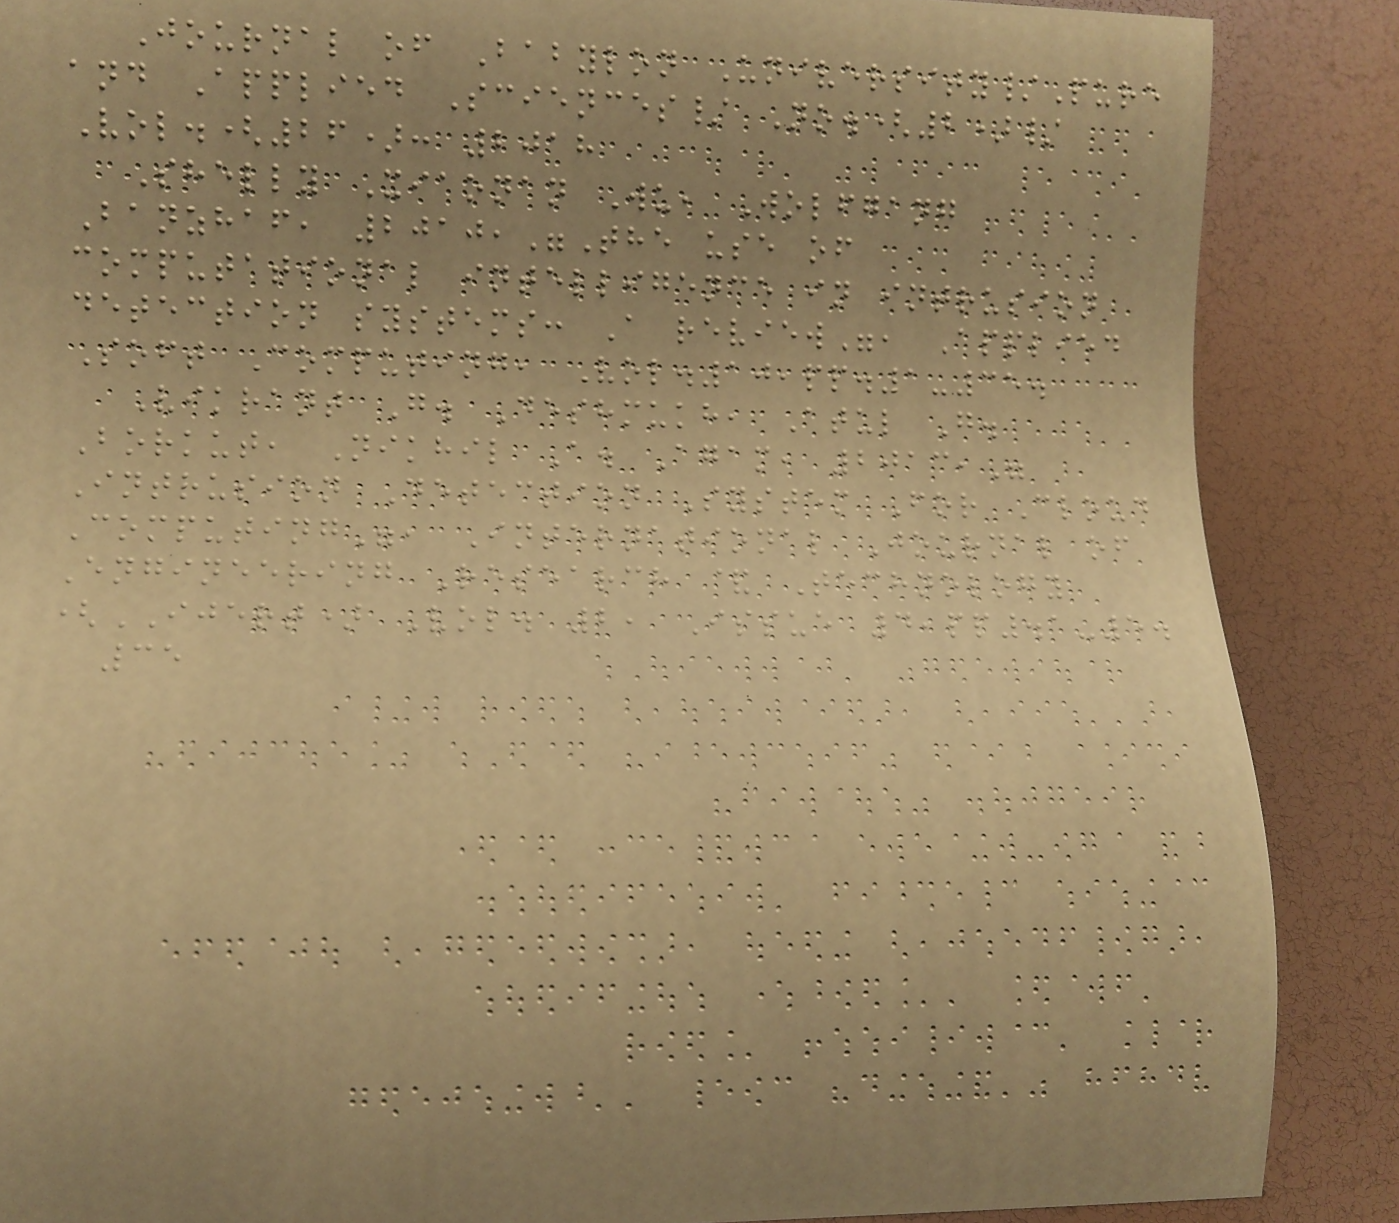Journal of Babylon University/Pure
and Applied Sciences/ No.(2)/
Vol.(26): 2018
Shelly Xiaonan Wu, Wolfgang
Banzhaf, 2010,"The use of
computational intelligence in intrusion
detection systems: A review", Applied
Soft Computing, Vol.10,pp.1-35.
Vikrant G. Deshmukh, Atul G.
Borkut, Nikhil A. Agam, 2013,"
Intrusion Detection System For Cloud
Computing", International Journal of
Engineering Research & Technology
(IJERT) Vol. 2, Issue 4,pp.1-5.
35
